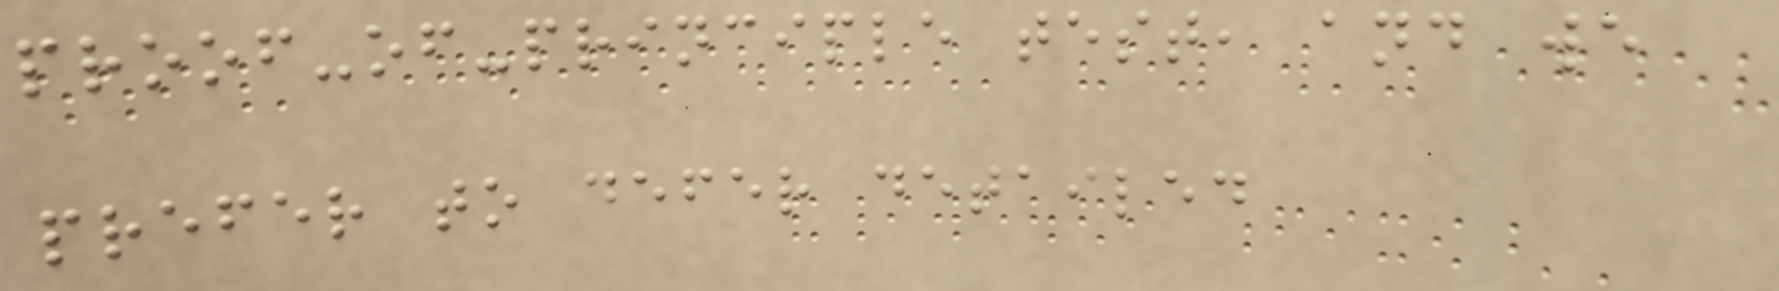proof-of-principle test, and we
prefer to defer detailed
